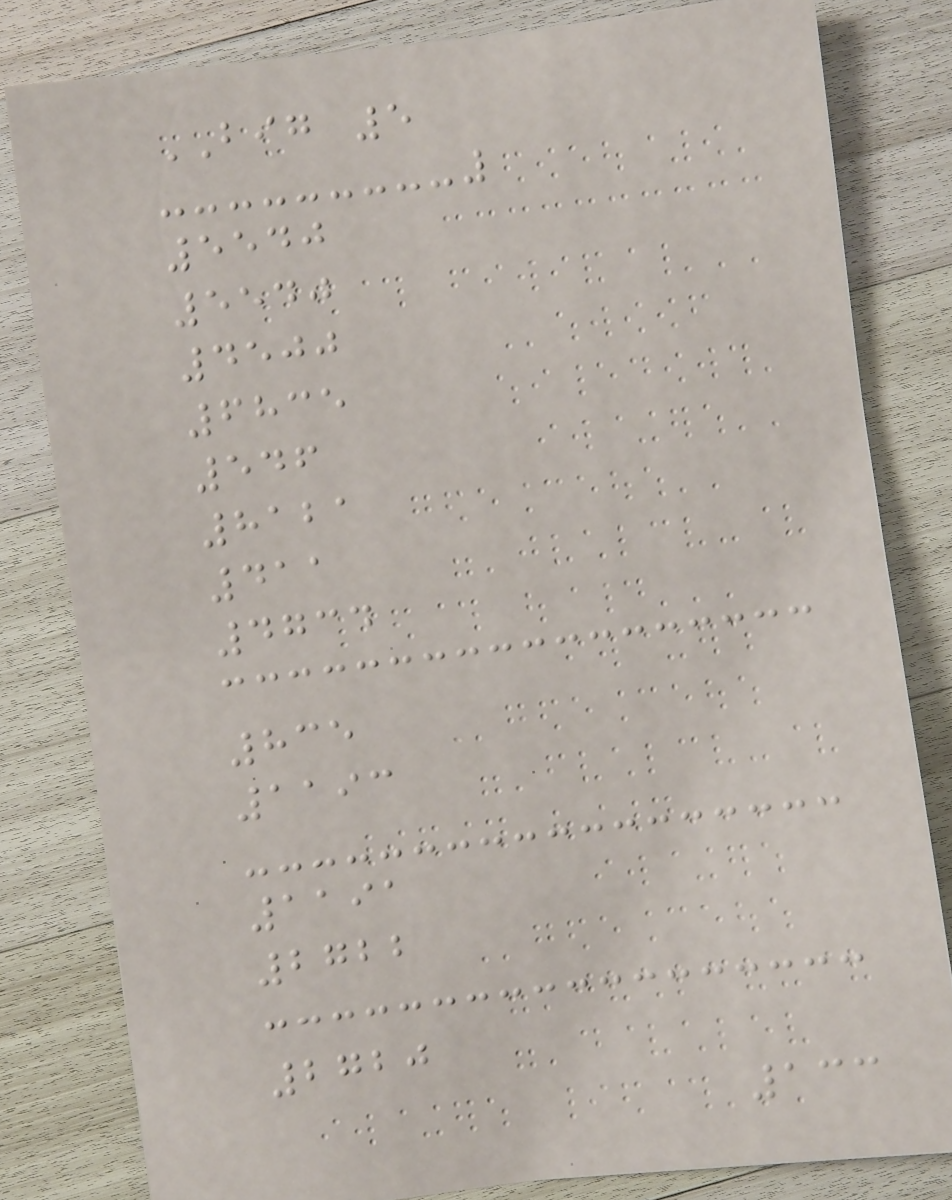BIG 5
5540
5540
4500
6835
546
8121
411
4734
835
1193
1191
2722
2720
133
